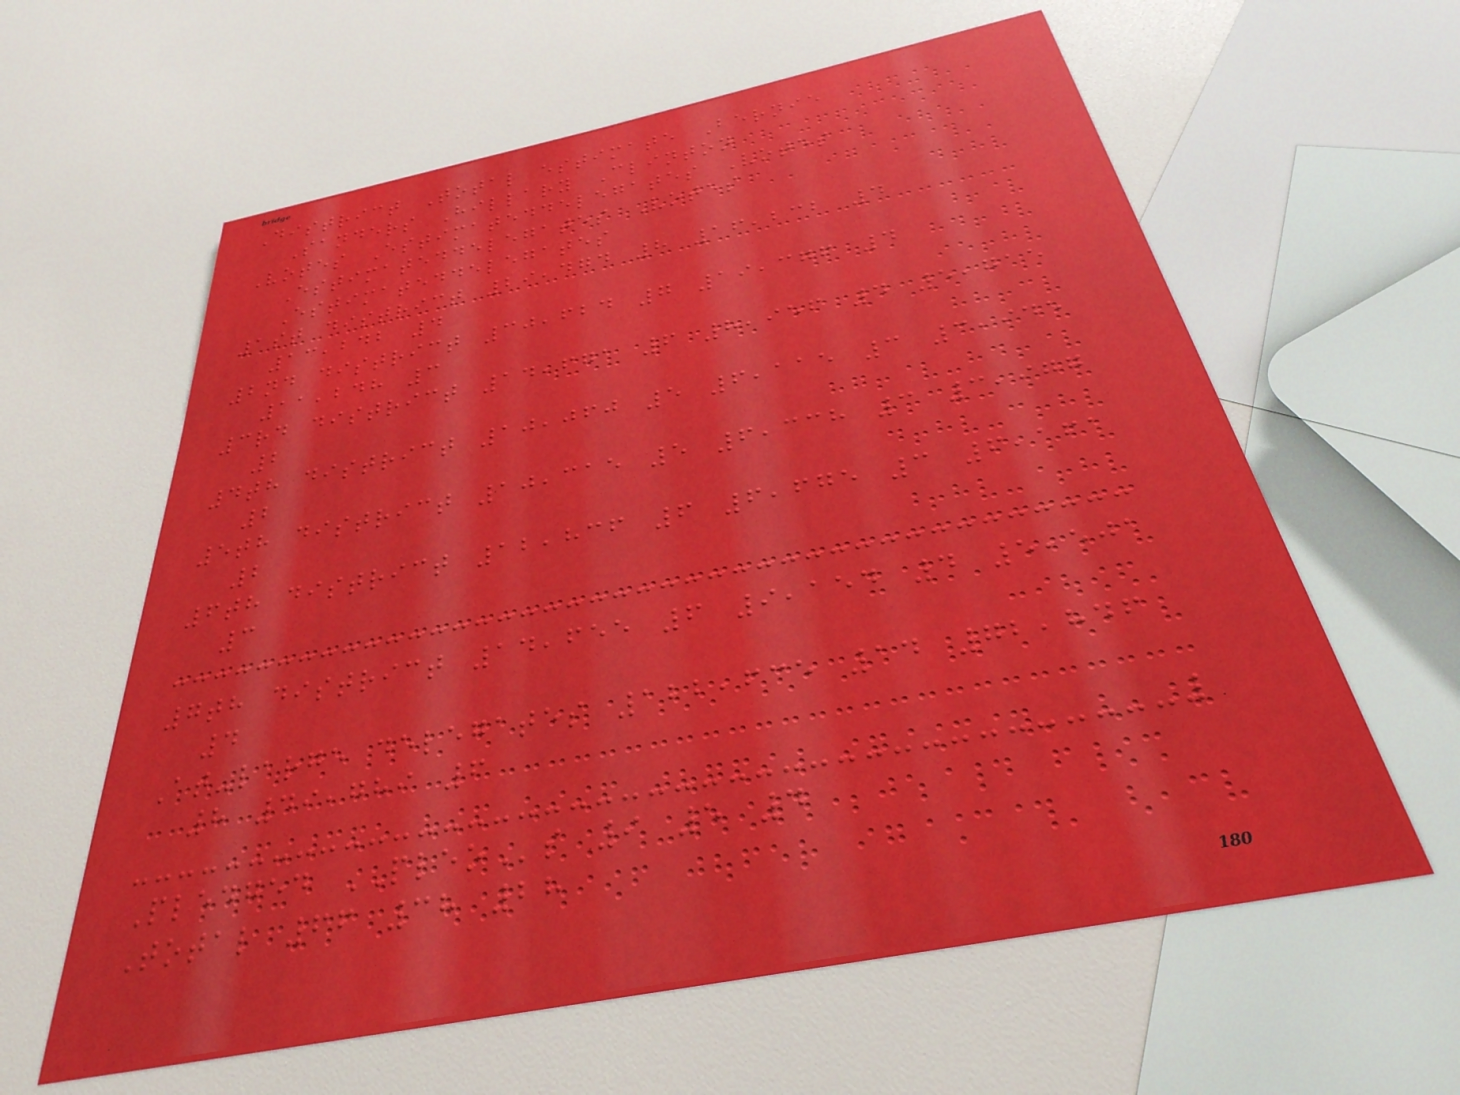District Total estimate Bernie
Sanders Hillary Clinton
Votes Estimateddelegates Votes
Estimateddelegates Votes
Estimateddelegates
1st district 29,474 8 16,232 4
13,242 4
2nd district 30,624 7 19,376 4
11,248 3
3rd district 14,671 6 8,956 4 5,715
2
4th district 10,060 5 6,115 3 3,945
2
5th district 10,315 5 6,338 3 3,977
2
6th district 12,836 6 6,675 3 6,161
3
7th district 14,655 6 9,154 4 5,501
4
At-large delegates 122,635 14 72,846
8 49,789 6
Pledged PLEOs 9 5 4
Total 66 38 28
